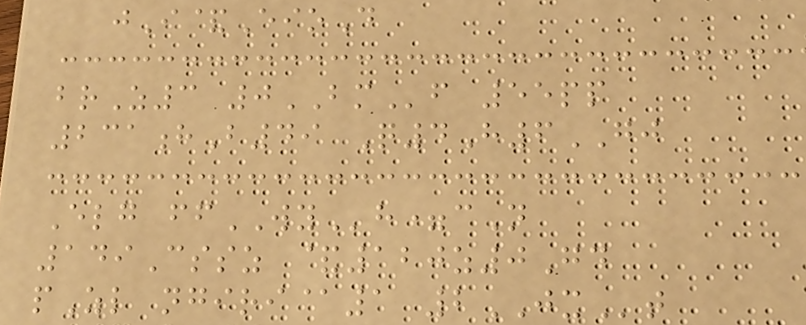jI&EioD
brZ3 0BMf 55pp
231hB49 Q4H6GJ
Elg ffWYh=cN
149Cssz &120z0Gd
pZl ngiri@1 2JXt
